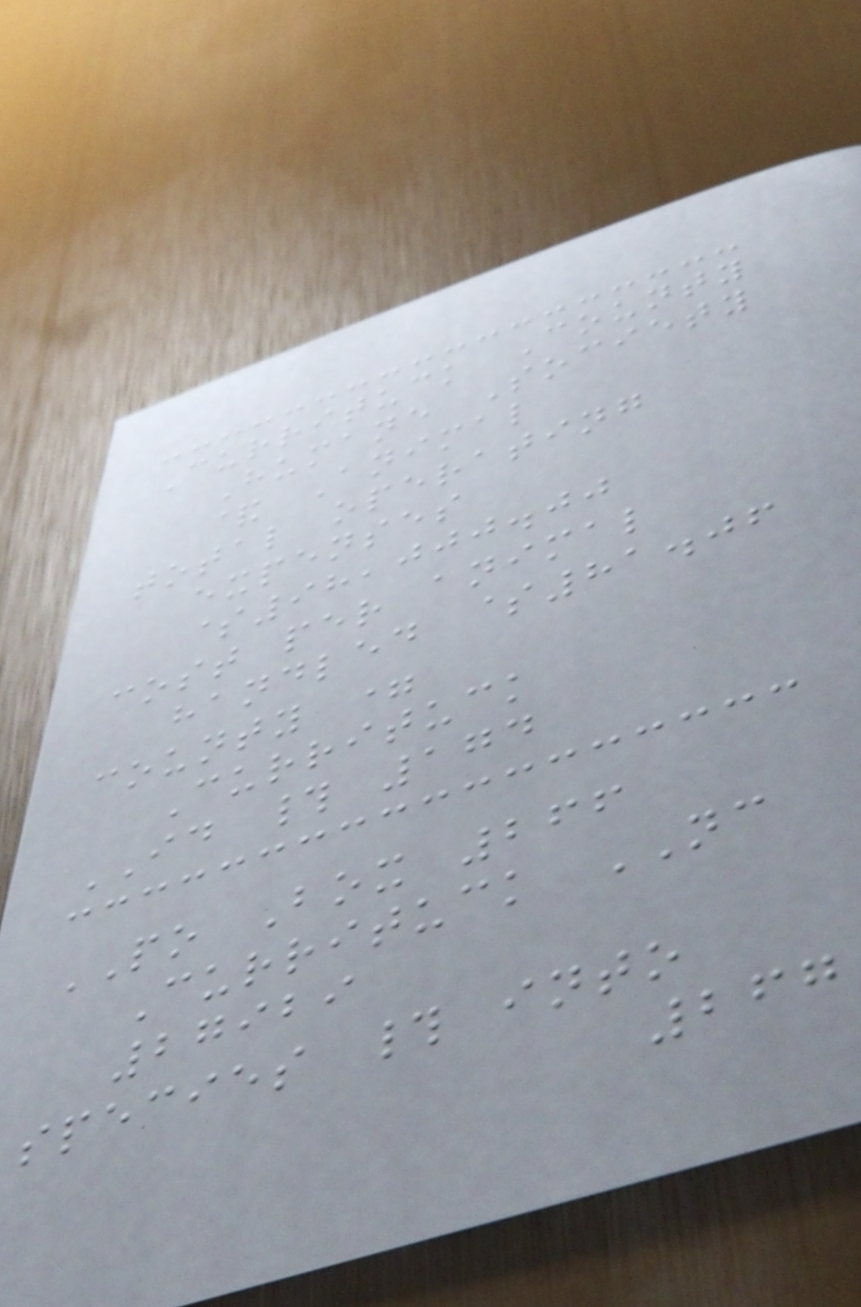Currituck County
Humane Society
& Animal
total operating
expenses
$98,000.00
cost per animal
handled $81.06
county =
Currituck
ID # 174
PO Box 266
Currituck NC
27929
species # into
267
